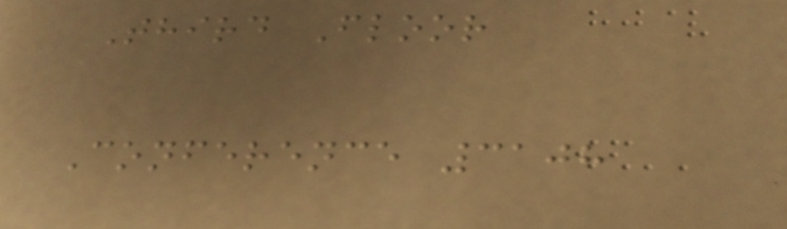Third Floor
Conference 3108
